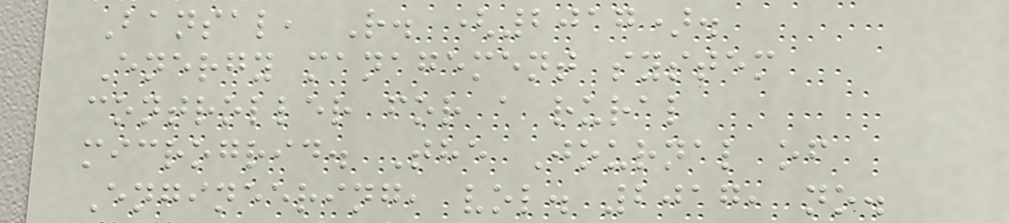Bansal, R. (2017).
Energy management system
controller for a rural
microgrid. The Journal of
Engineering, vol. 2017, no.
